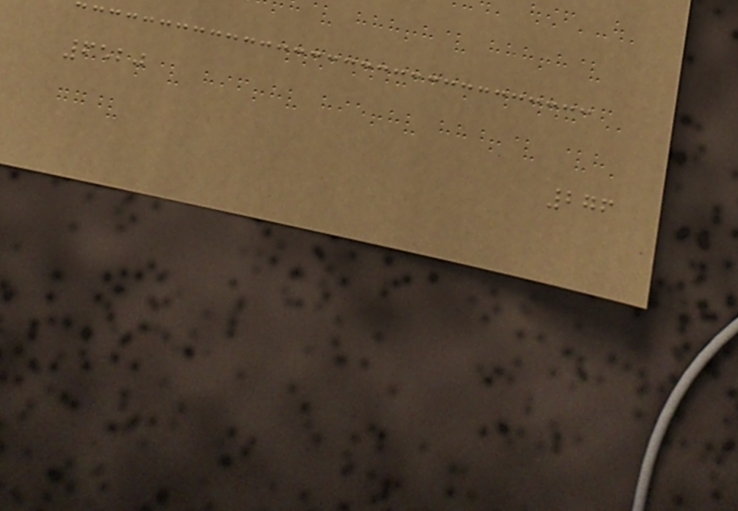6520
276
